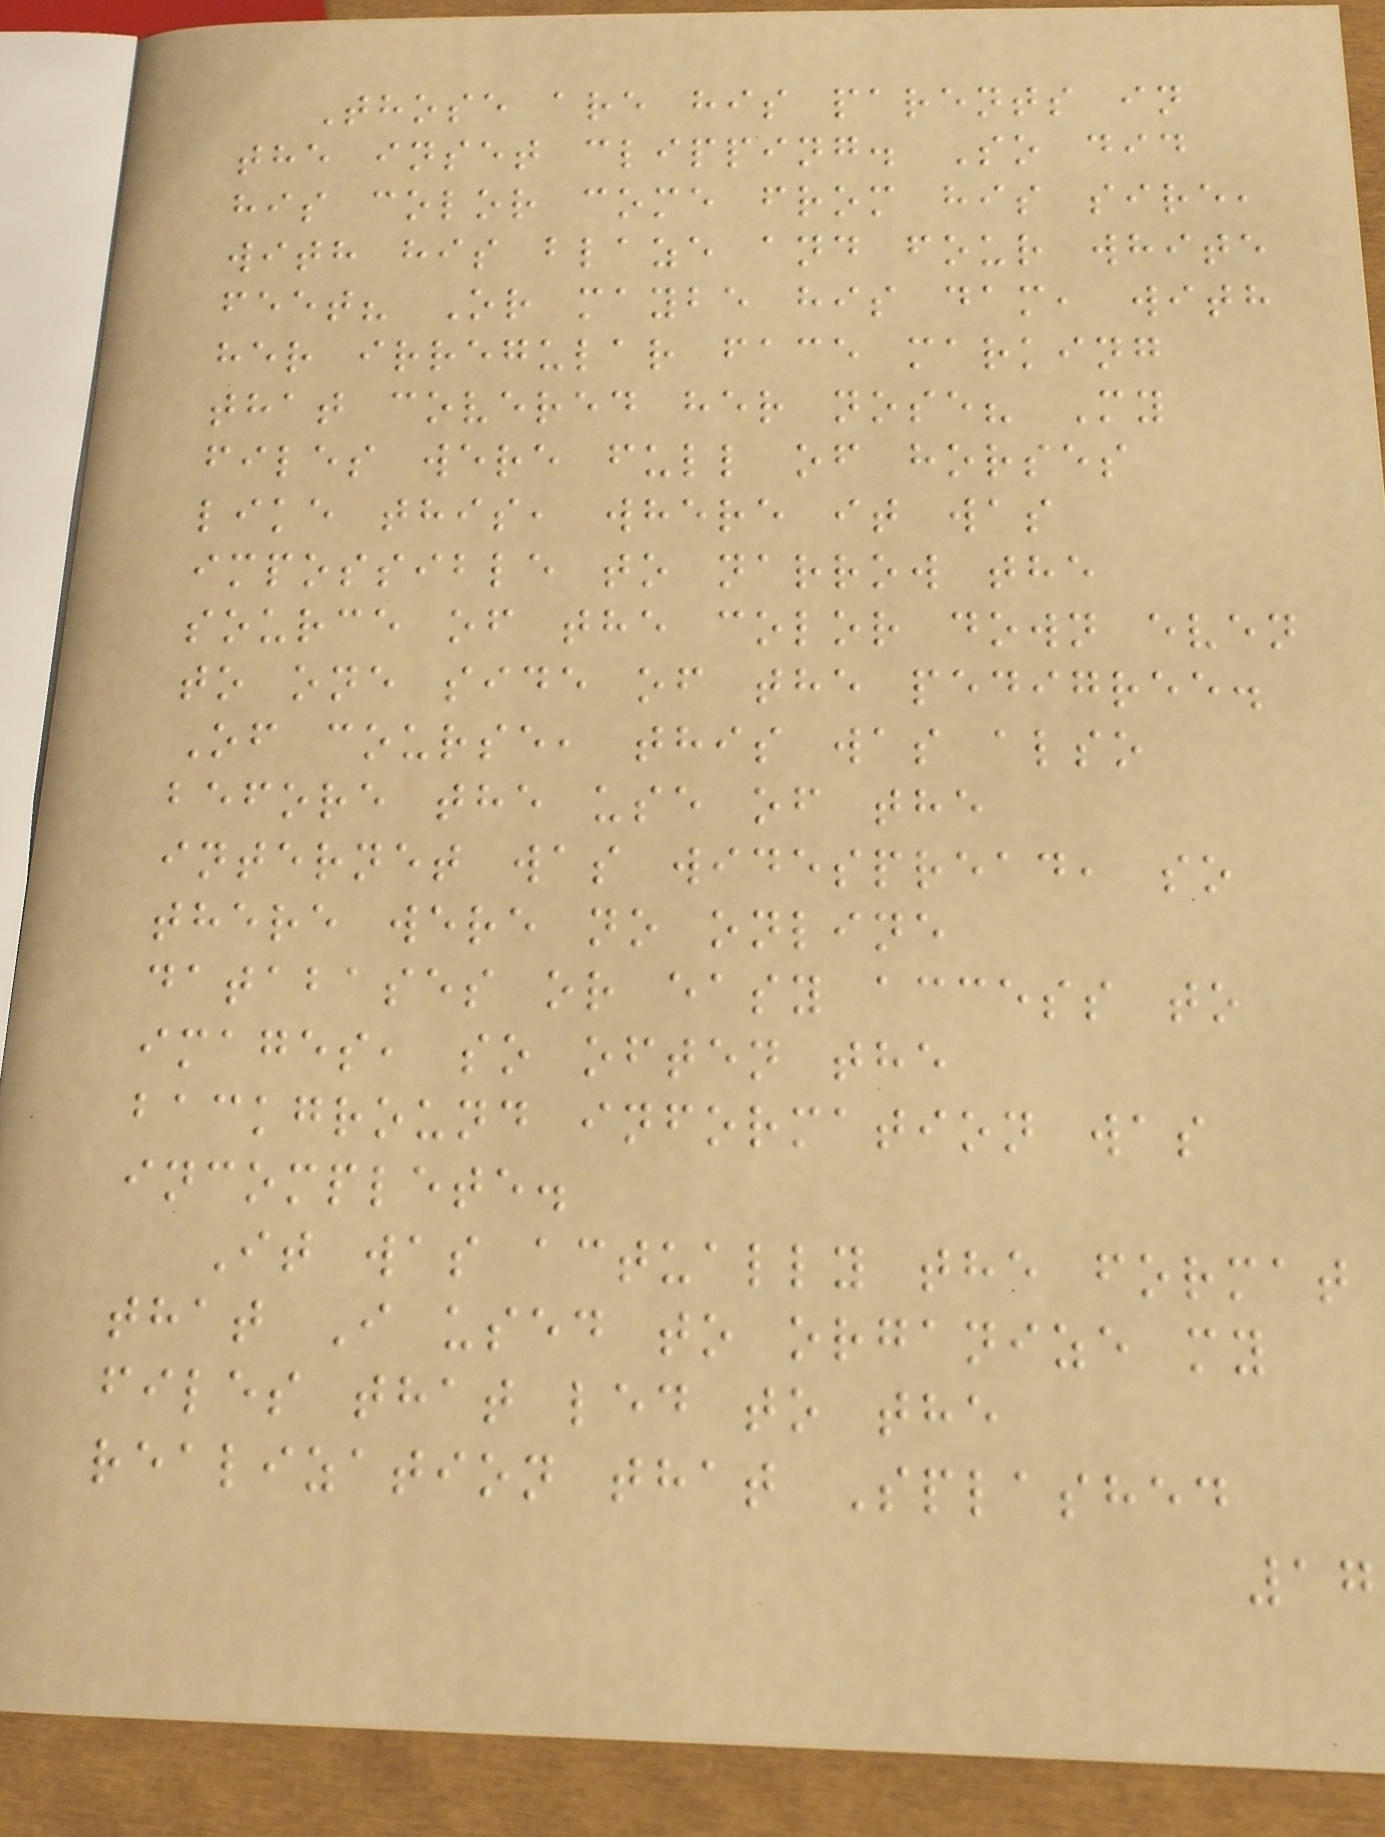Those are his parents in
the inset clipping. So did
his color come from his sire,
with his blaze and four white
feet? Or maybe his dam, with
her irregular face marking
that covered her nose? My
files were full of horses
like this, where it was
impossible to narrow the
source of the color down even
to one side of the pedigree.
Of course, this was also
before the use of the
internet was widespread, so
there were no online
databases or easy access to
images, so often the
background information was
incomplete.
It was actually the format
that I used to organize my
files that led to the
realization that Splashed
17
